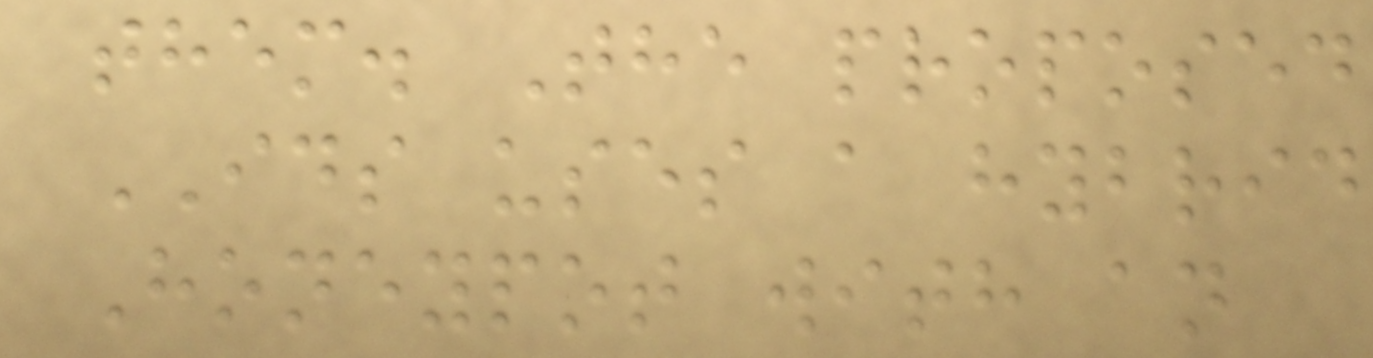them. The proposed
IDS uses a hybrid
Honeypot with an
